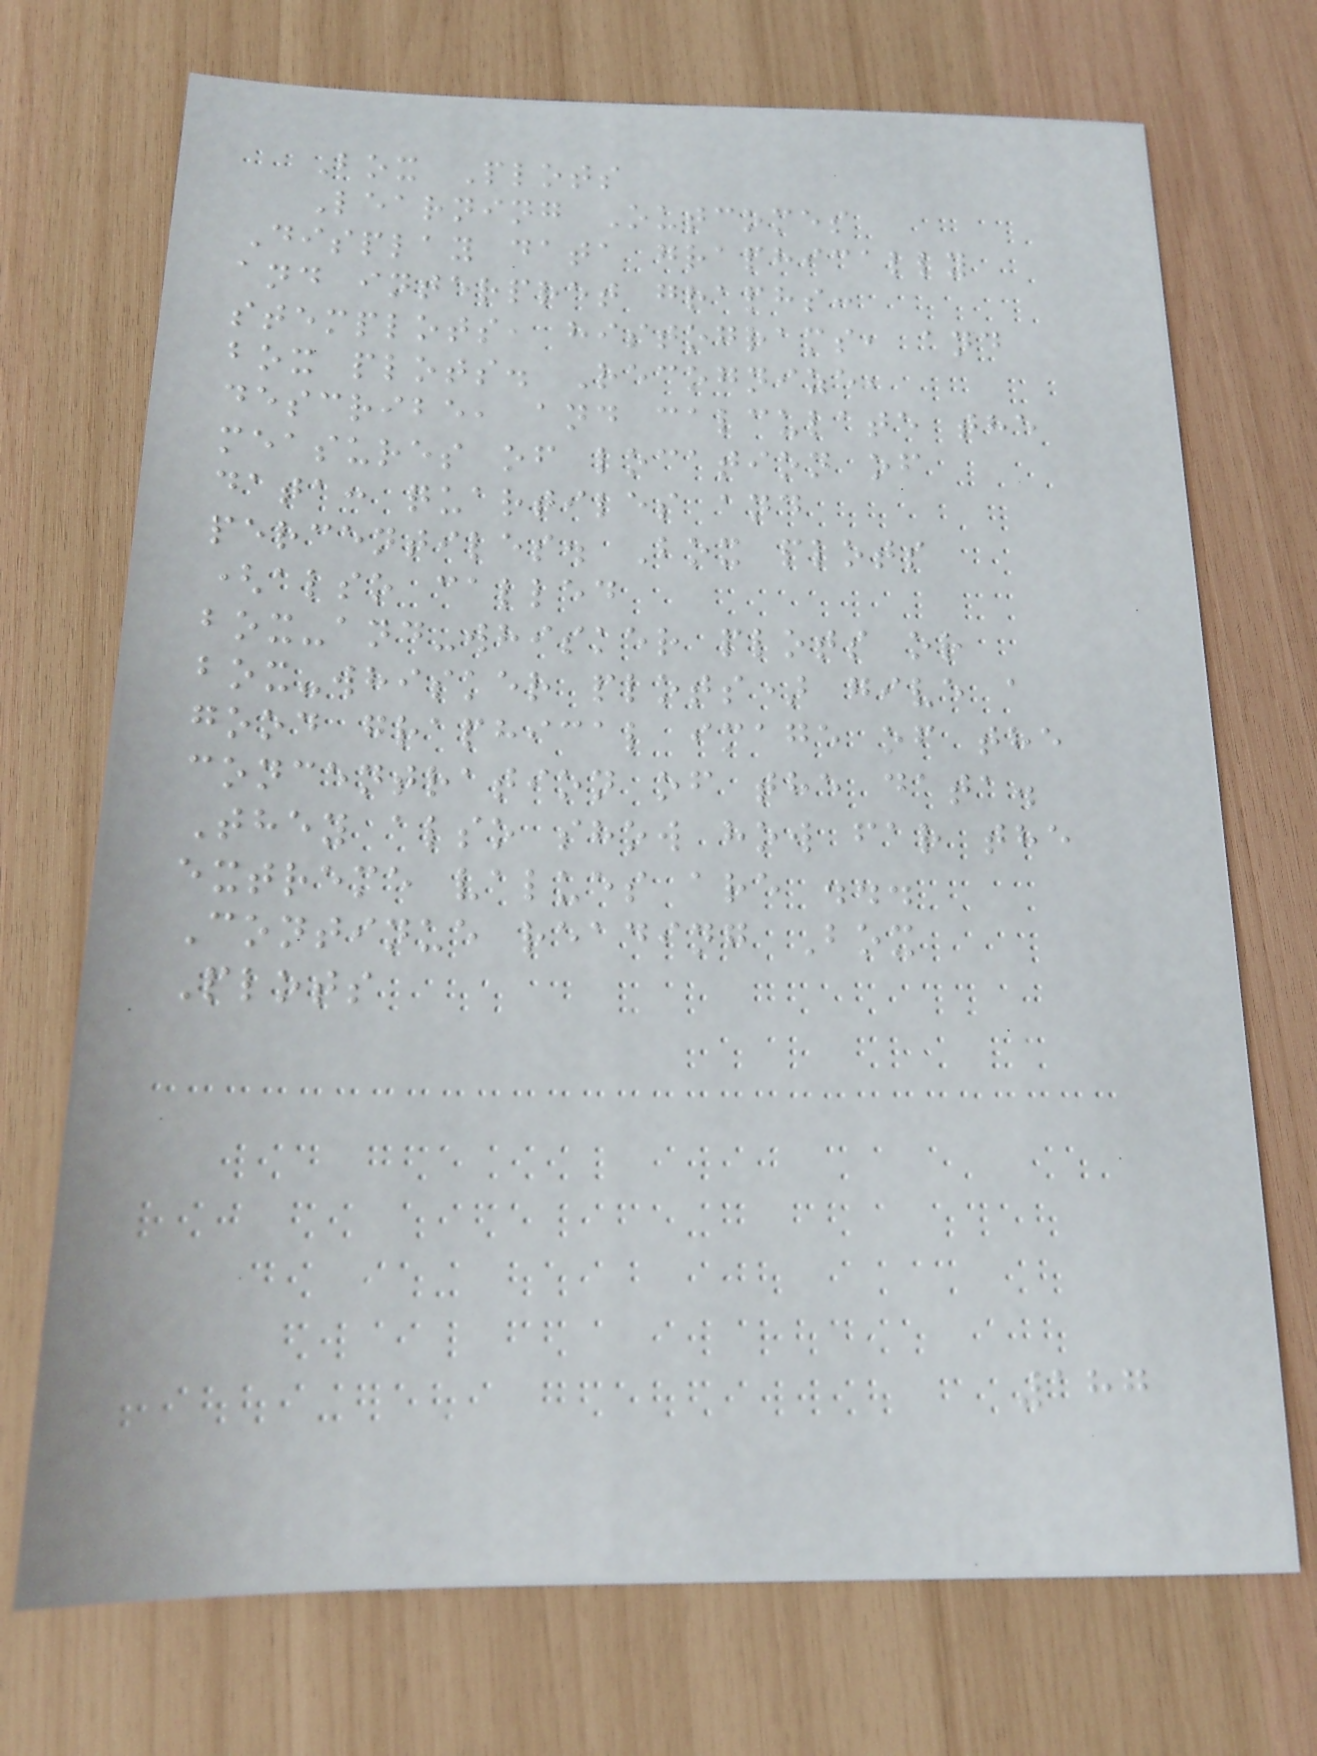Box Plots
Learning Outcomes
Display data graphically
and interpret graphs:
stemplots, histograms, and
box plots. Recognize,
describe, and calculate the
measures of location of
data: quartiles and
percentiles. Box plots
(also called
box-and-whisker plots or
box-whisker plots) give a
good graphical image of the
concentration of the data.
They also show how far the
extreme values are ...
Continue reading Box
Plots
187
